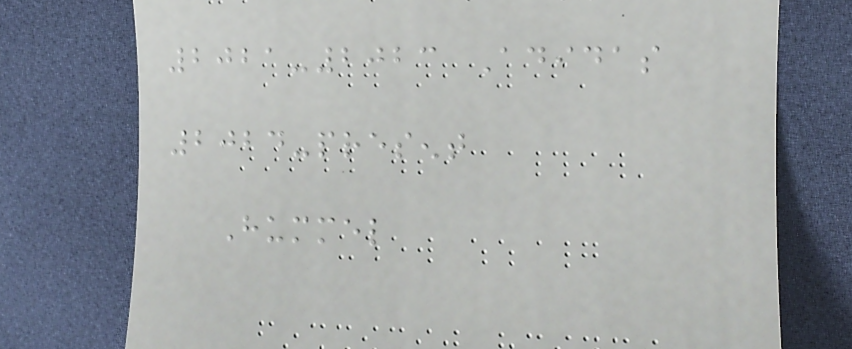2021-2023 Adidas
2024-present
Hummel
